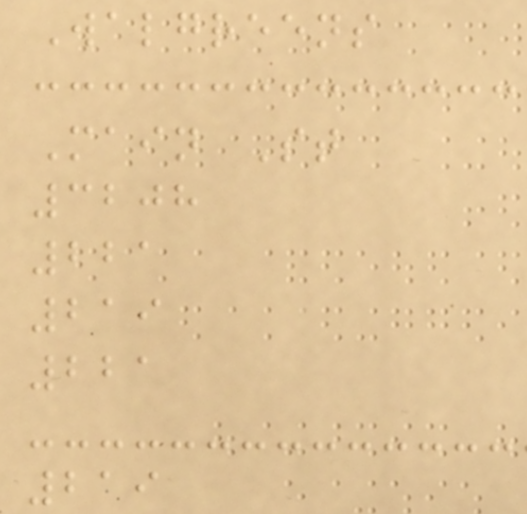Walgreens
Main St
3208
221
219
221
219
